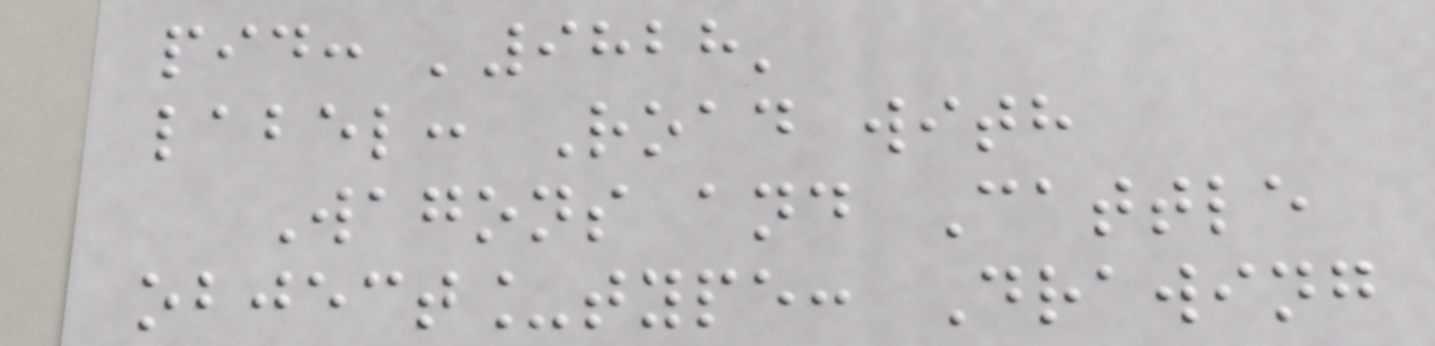pid: '9828'
label: Road with
Wagons and Cattle
object_type: Drawing
